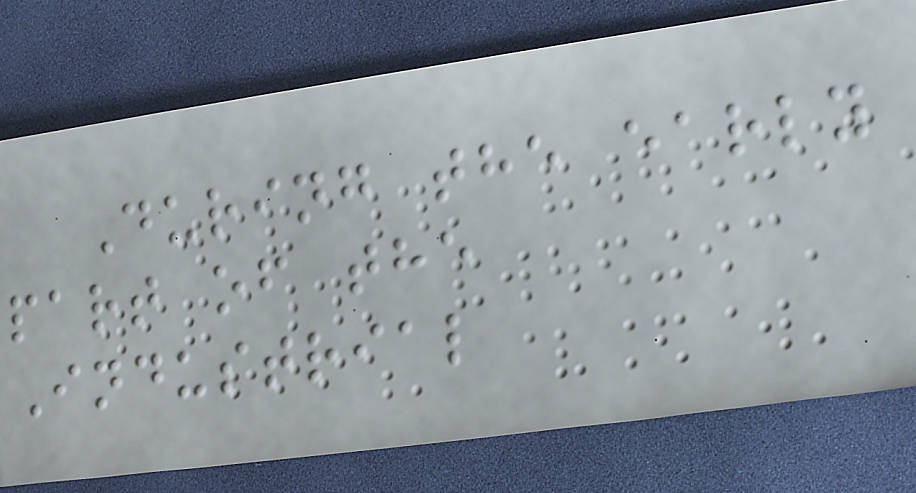During the early
part of the
Industrial
